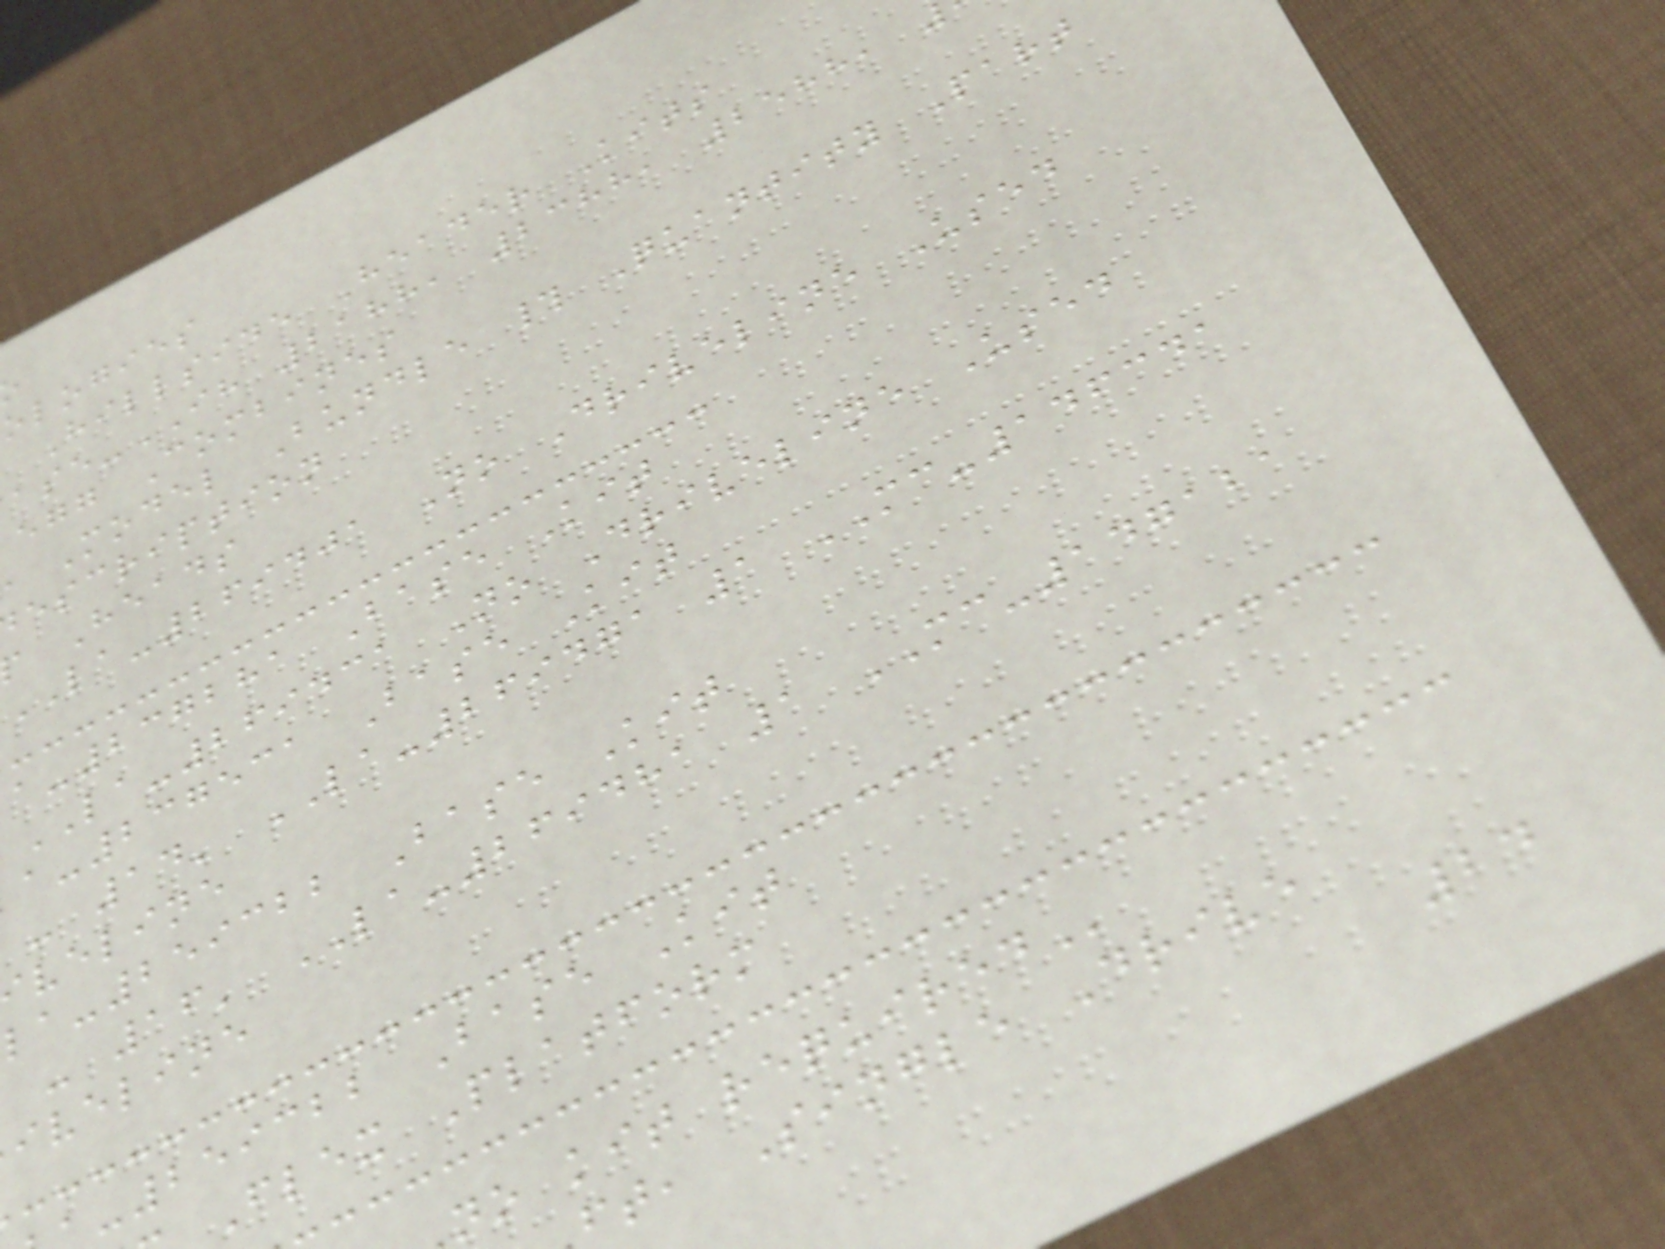ologies
Hillside Header Kits
ase-IH 2188, 2388, 2588,
egg Combines
Model Bundle # Quantity Part
escription
Heads
LA-269401 No Driveline Used
a-237281 Base Kit
LA-269431 No Driveline Used
a-237531 Base Kit
- 14' LA-269471 1 MC-146341
veline
la-259322 Base Kit
- 16' LA-269481 1 MC-147121
iveline
-259322 Base Kit
Flex Platform
ft, Single Drive
24
